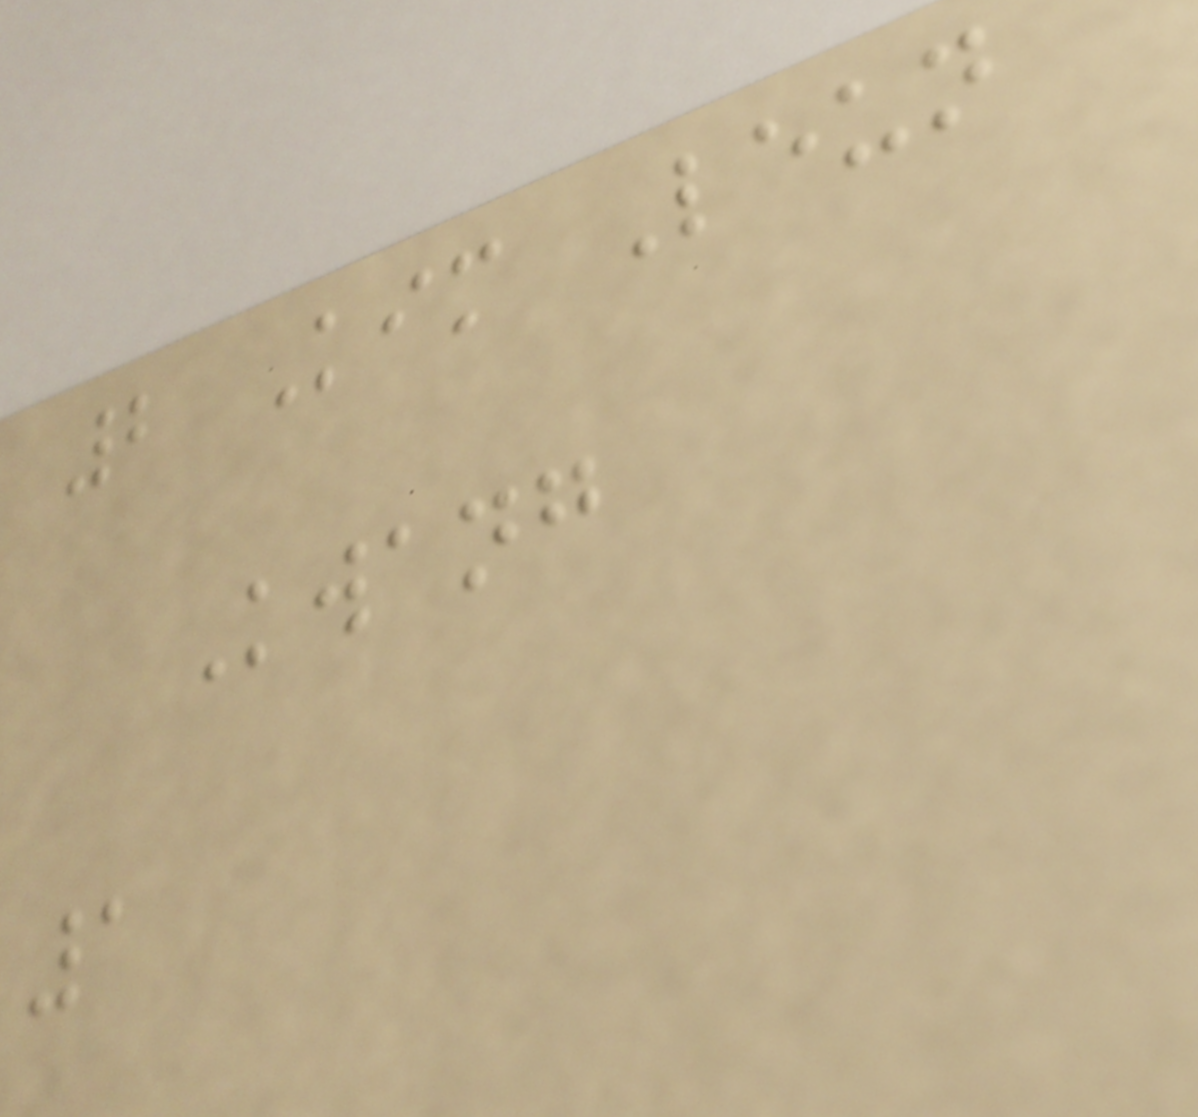2 Kim Leun
Kwang
1
